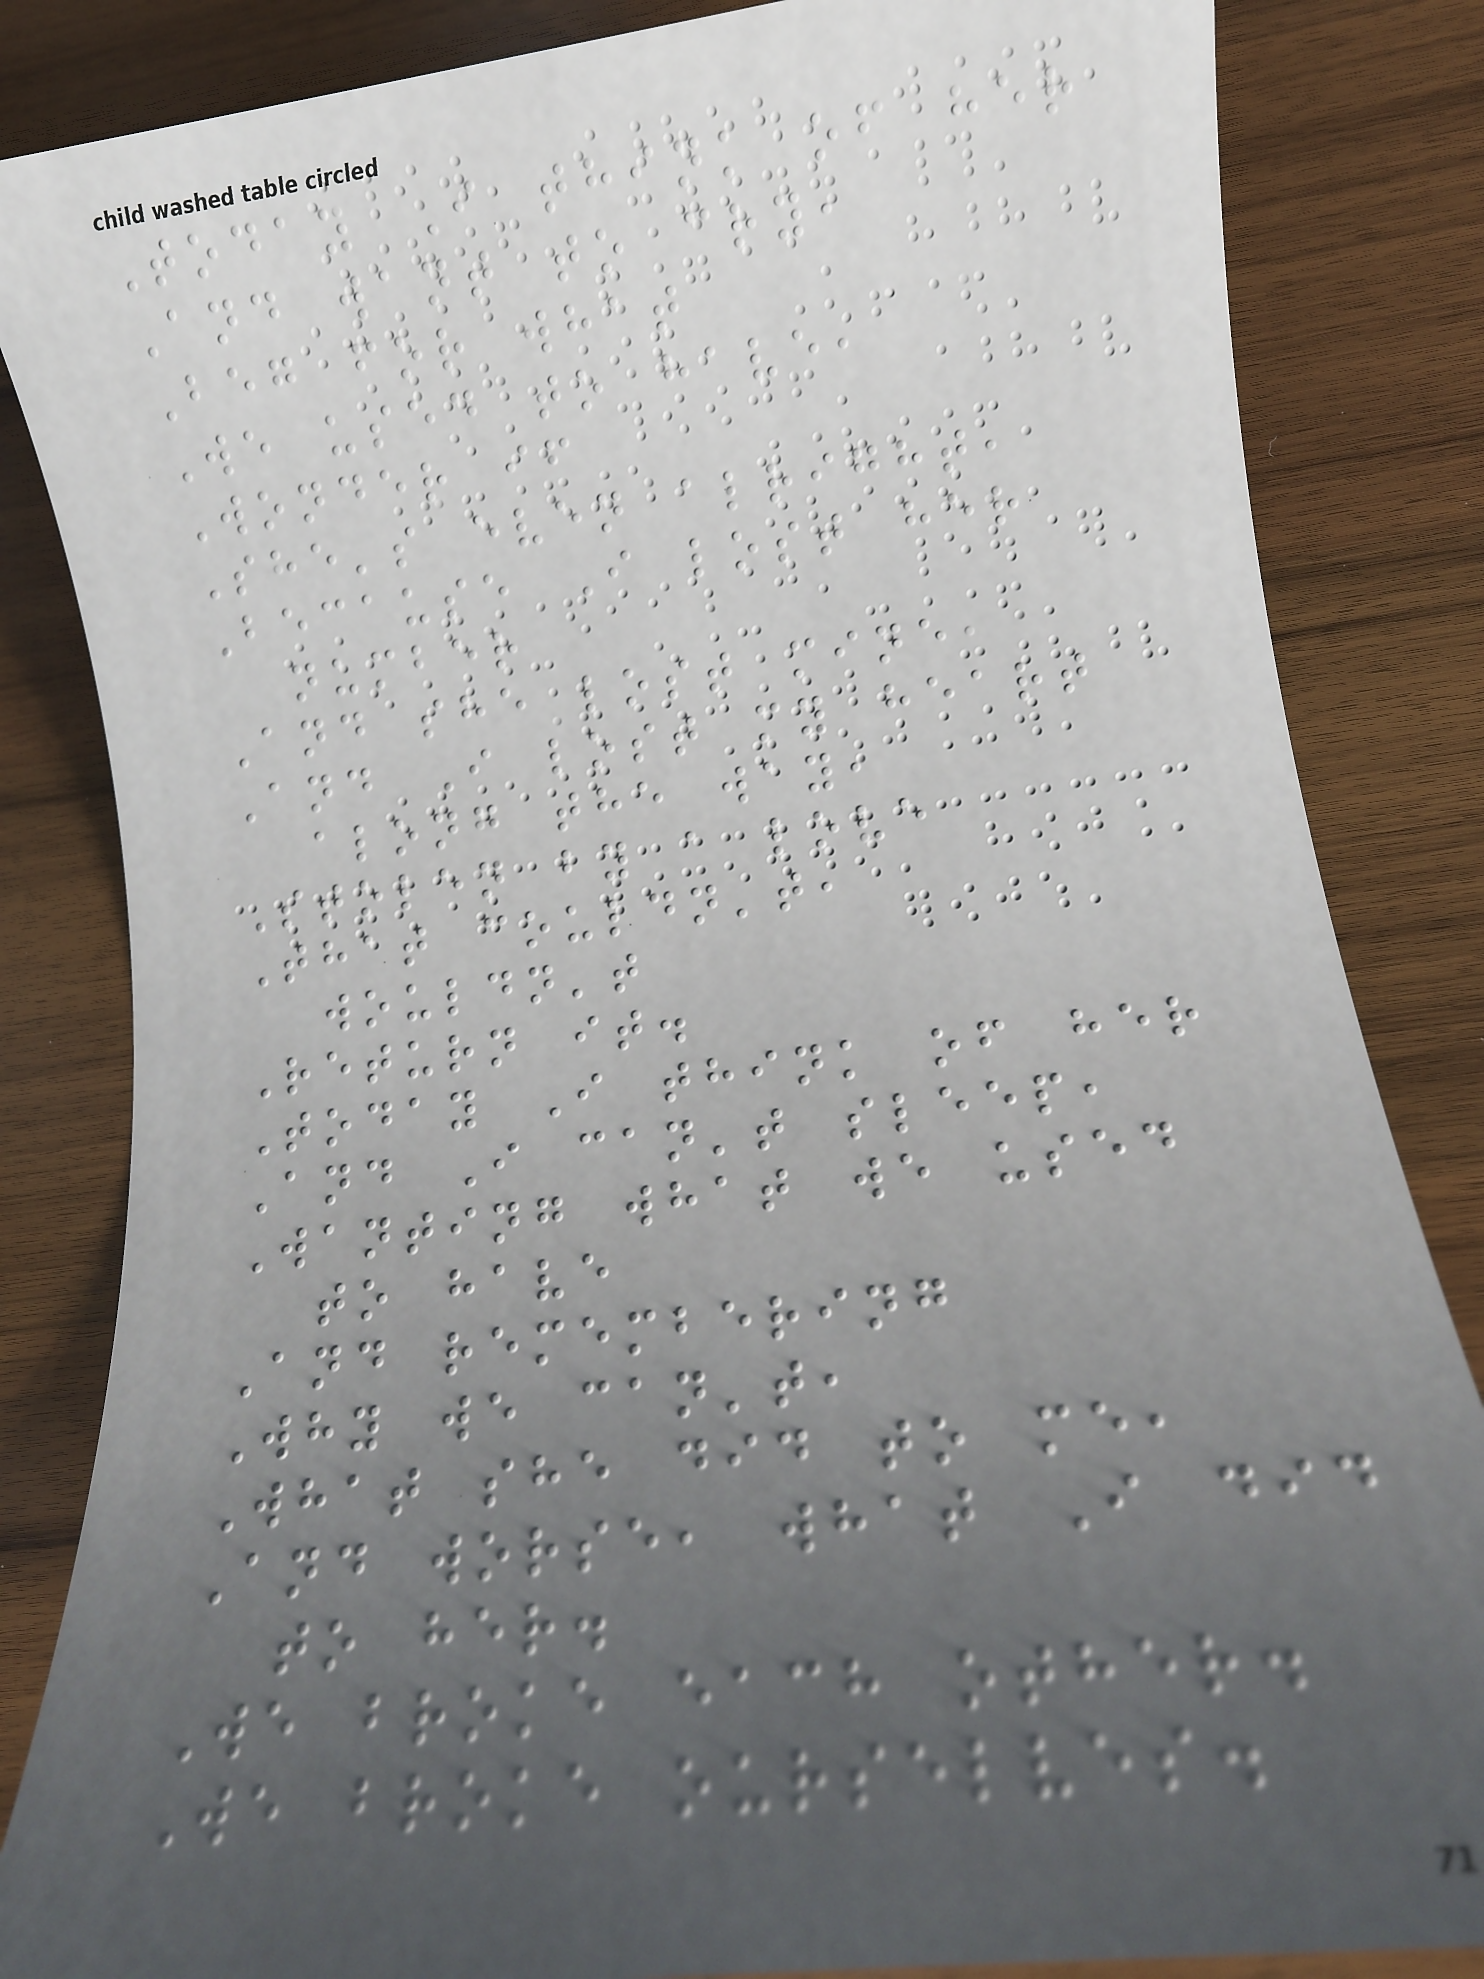Today I think of her
And want to cry,
Beg for what
We used to have,
Wonder if
She's even alright,
Because I lost her
number
And she lost mine,
And I lost my heart
along the way,
Stolen by a love
That couldn't,
wouldn't
Return it.
Today I think of her
And I can't sleep,
Wanting what we used
to have
And remembering
Why we can't,
What she did to me,
And worse, what I did
to her.
We broke each other.
We broke ourselves.
